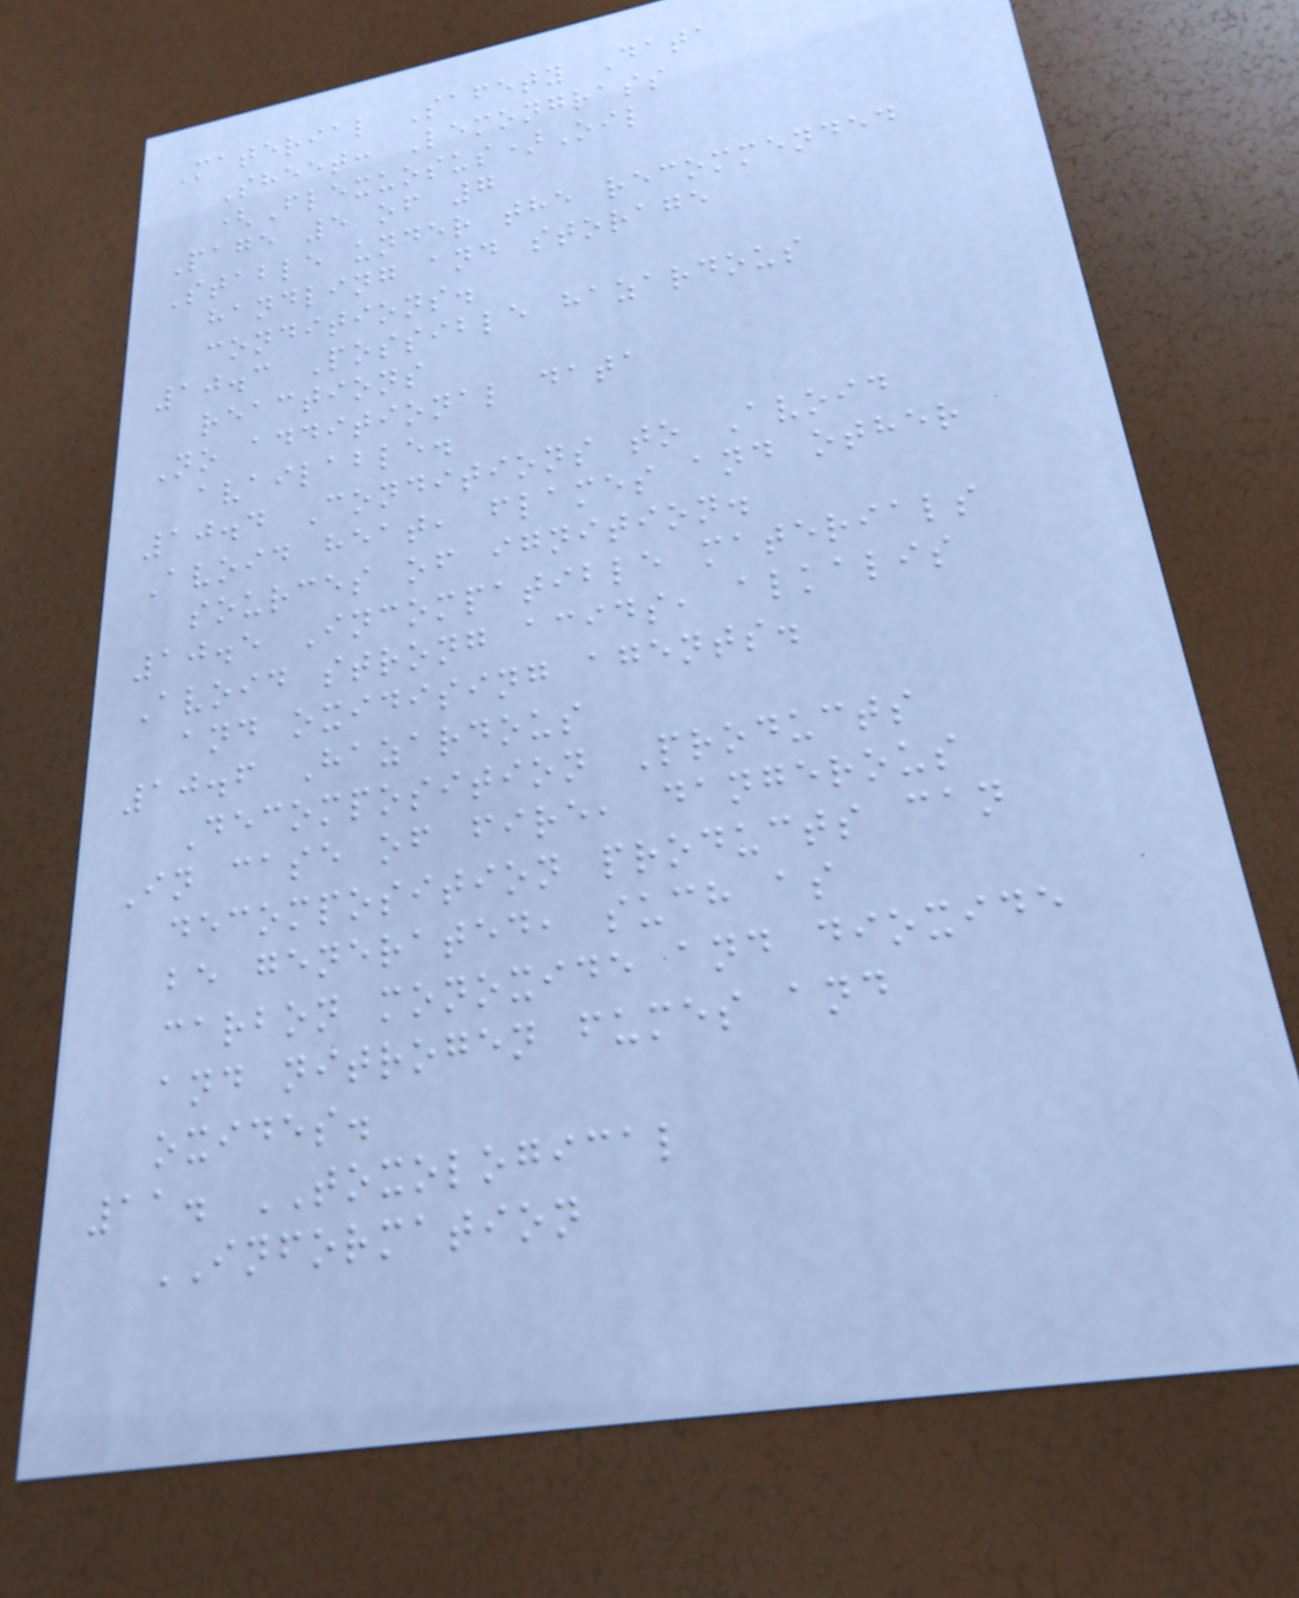Material Safety Data
Sheet: Lemongrass
(Flexuosus)Oil
Page 5 of 7
Stable under the recommended
handling and storage
conditions.
10.3 Possible hazardous
reactions
No additional data
available.
10.4 Conditions to Avoid
Avoid heat, flames and other
sources of ignition.
10.5 Incompatible materials
Avoid strong acids, alkalis
and oxidising agents.
10.6 Hazardous
Decomposition Products
In case of fire, dangerous
decomposition products can
be generated, such as
carbon monoxide and dioxide
and nitrogen fumes and
oxides.
11. TOXOLOGICAL
INFORMATION
